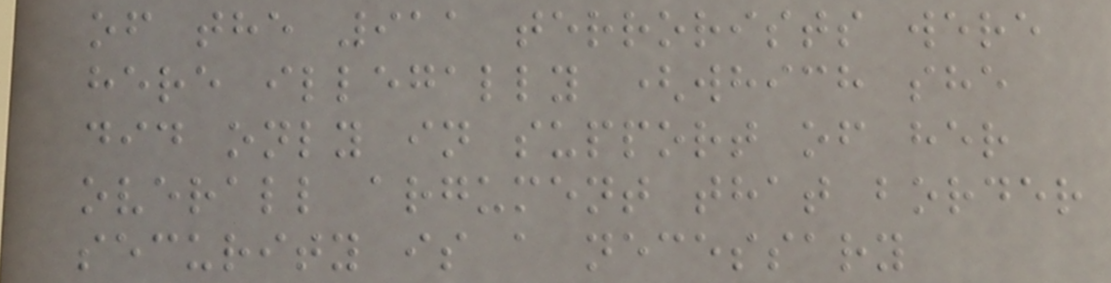of the 911 terrorists were
here illegally (which she
did only in support of her
overall argument that border
security is a necessary
